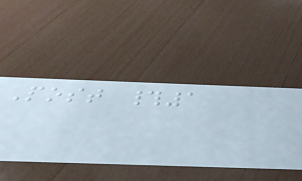Post #1
